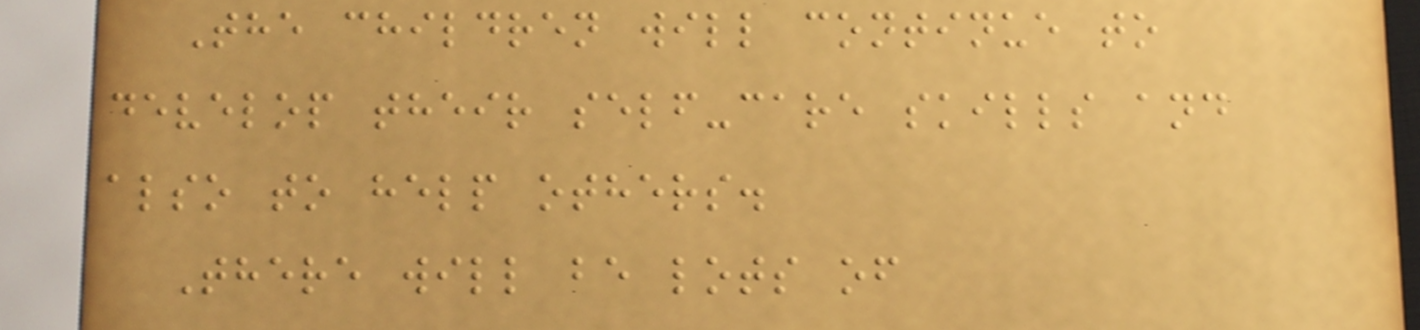The children will continue to
develop their self-care skills and
also to help others.
There will be lots of
